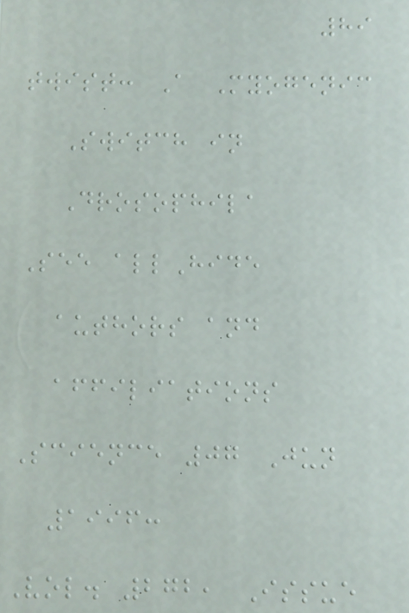89
twist: A Myogenic
Switch in
Drosophila
See allHide
authors and
affiliations
Science 07 Jun
1996:
Vol. 272, Issue
